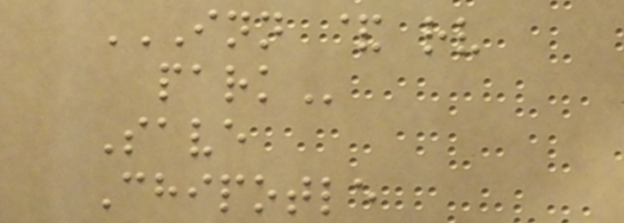INN & RV
PARK
Save
Chipotle
